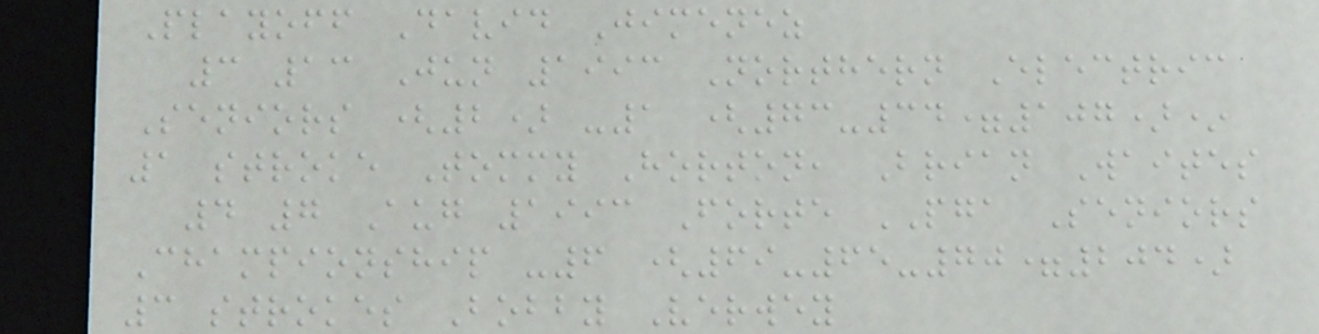Playoff David Jimenez
3 13 Jun 1993 Northern Electric
Seniors (2) -1 (73-34=107)*
1 stroke Tommy Horton, Brian Waites
4 7 Aug 1993 Forte PGA Seniors
Championship -6 (69-65-70=204)
3 strokes Bobby Verwey
